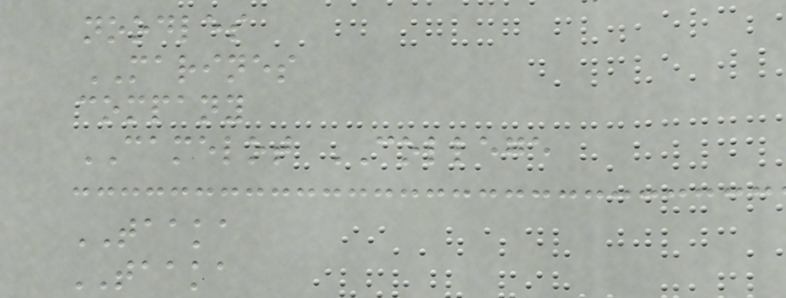noodles
MARINES
company
CAMELOT COLLEGE
TAAKA
TAAKA
